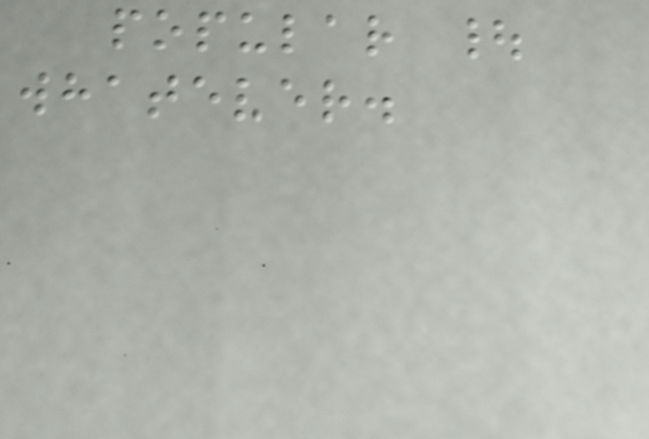popular |
whatever.
